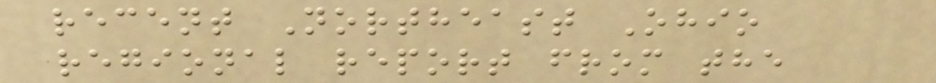recent Northeast Ohio
regional report from the
